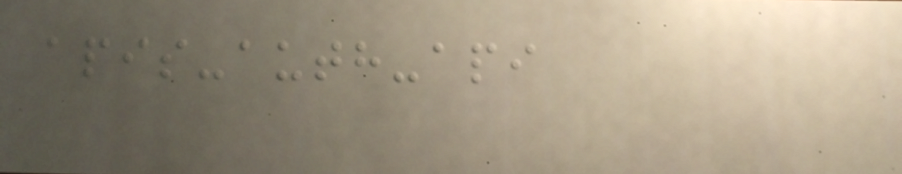apis-auth-api
